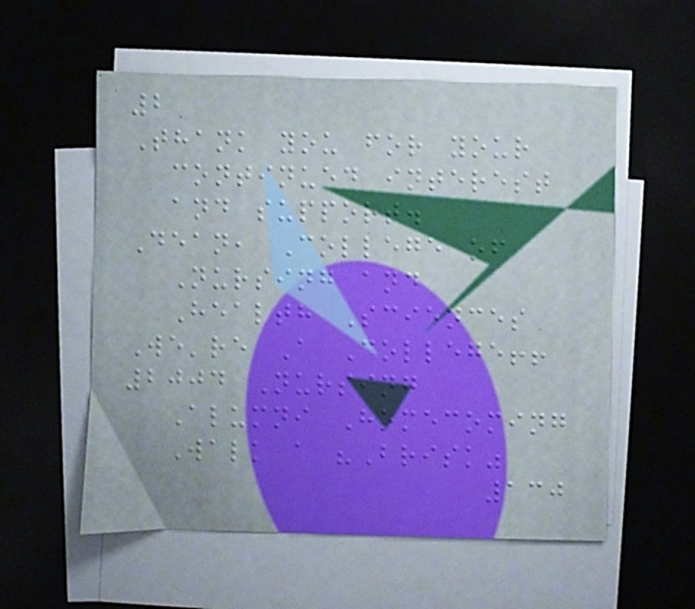2
Thank you for your
continued interest
and support.
Dean, College of
Nursing and
Health Sciences
We're A College!!
2004 Nursing
Alumni Homecoming
Walk a "Brisk"
130
